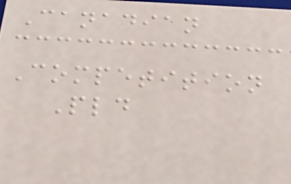Canadian
Competition
Pld
